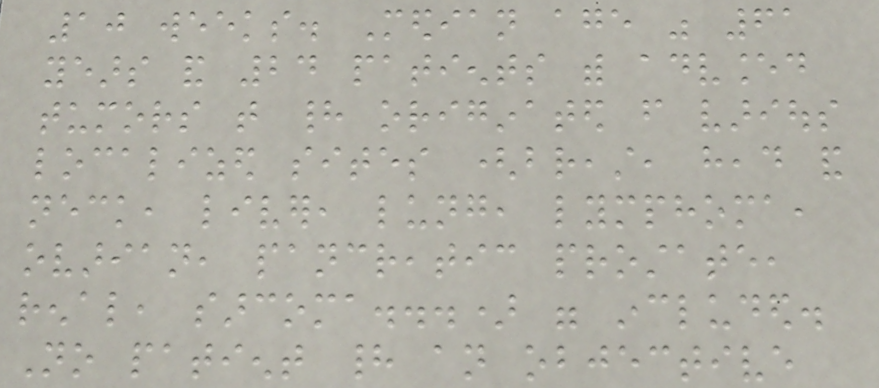10 weeks. Median age was 61
years and 24 patients with advanced
tumors that had originated from various
localized sites (breast, head and
neck, liver, lung, lymphoma,
ovarian, pancreatic prostate,
renal, sarcoma...) were included.
No patient had an objective
